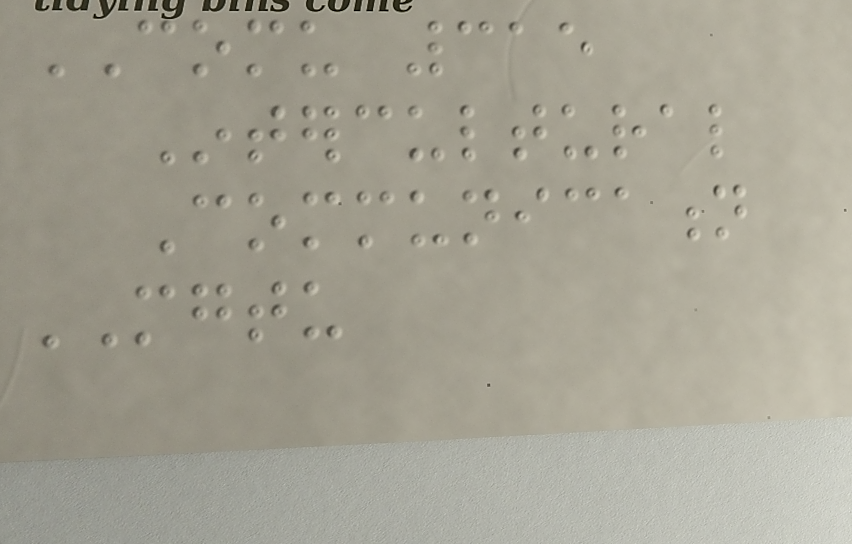COMU 315
Intercultural
Communication
MGTU
